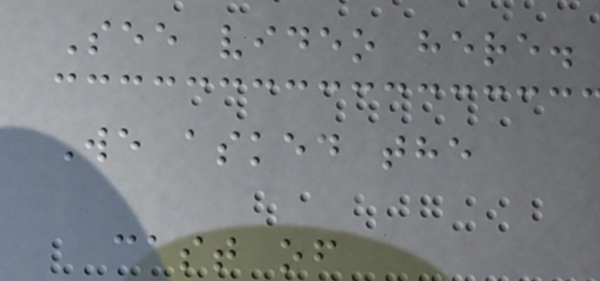See video here.
We asked the
cast of
